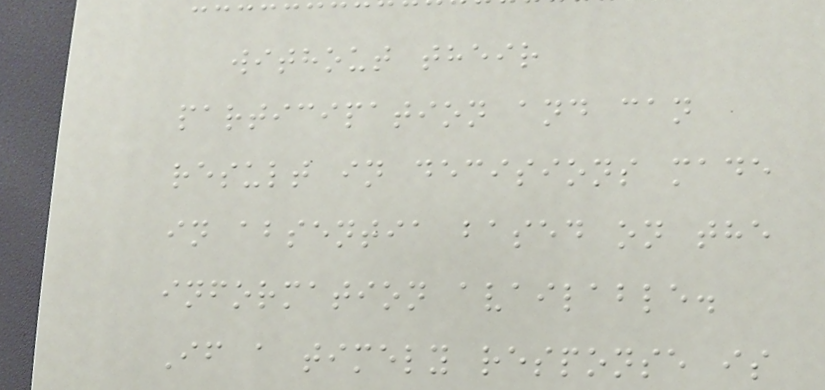without their
participation and can
result in decisions made
in absentia based on the
information available.
If a timely response is
